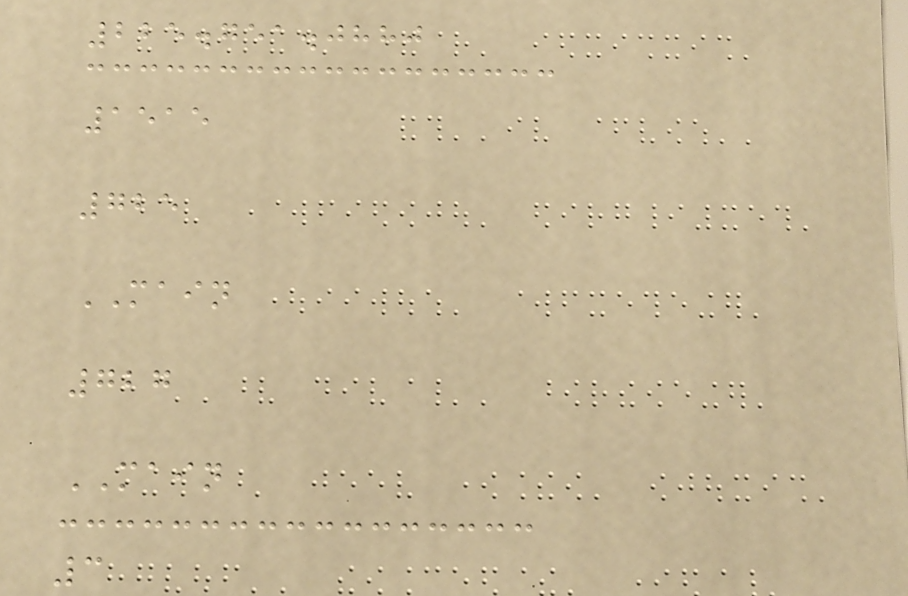225.751.0880
1515
725
MAIN
727
MAIN
3
